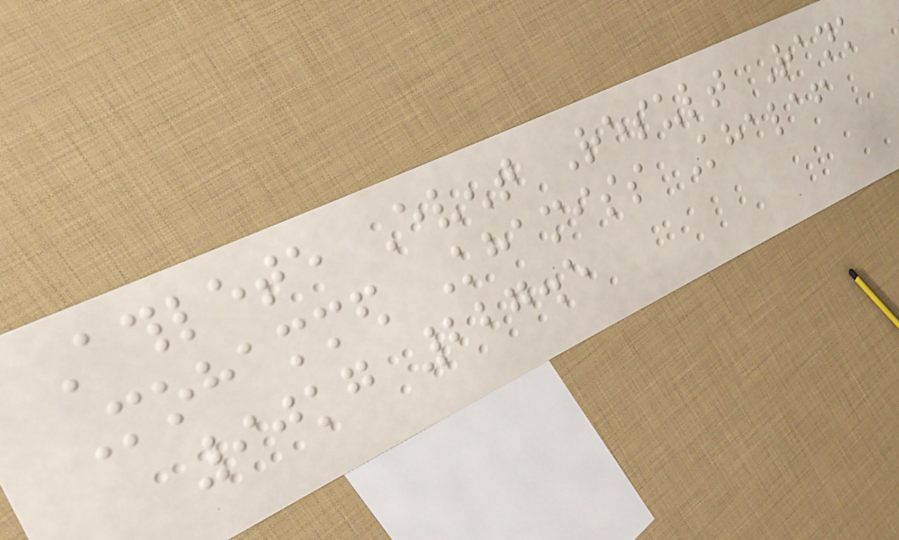Athlete Event Result Rank
Mohammed Khamiss Khalaf
90kg 227.5
